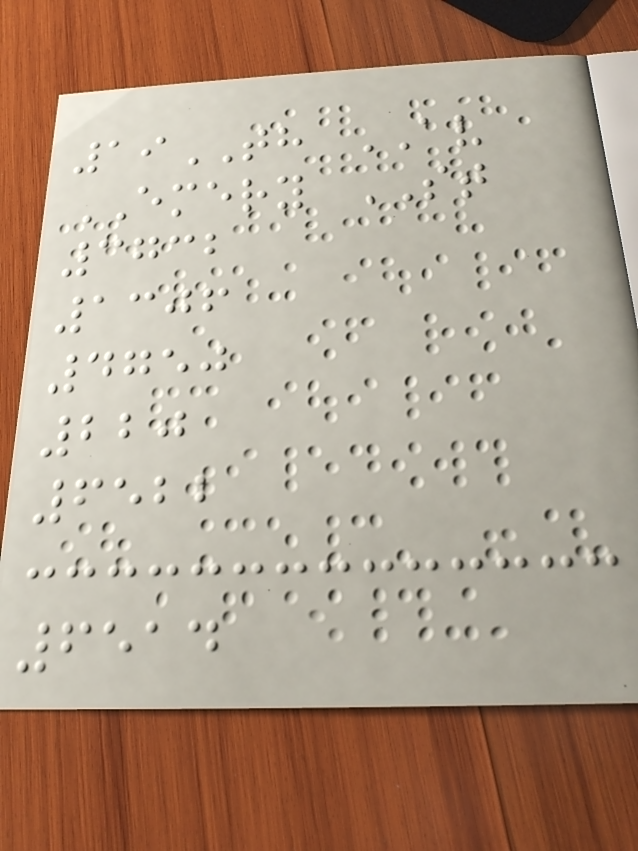19TH AV
EMERY ST
3732
1306
4750
220
6522
6514
